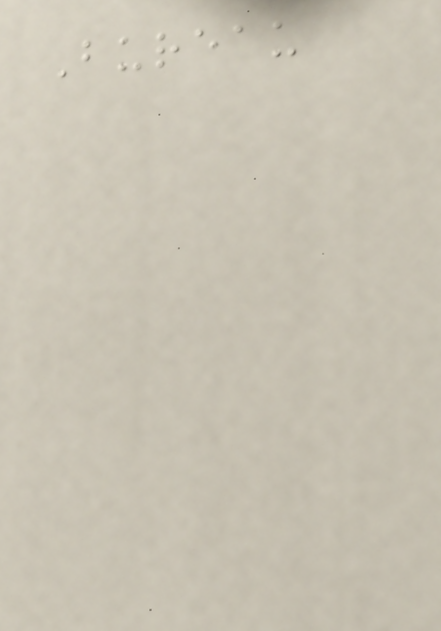Bureau
